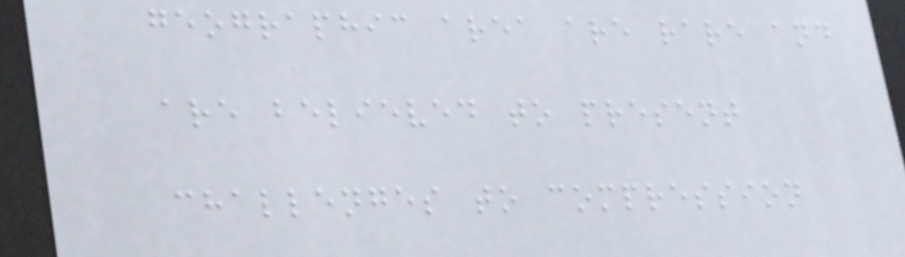geographic area are rare and
are believed to present
challenges to compression
